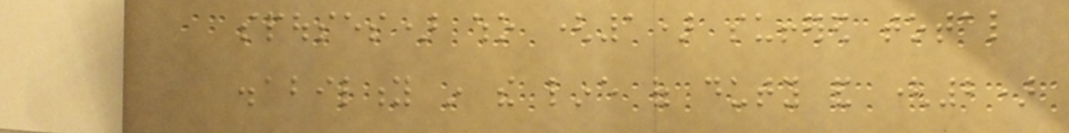spouses) who (1) suffered total
disability in the line of duty and (2)
